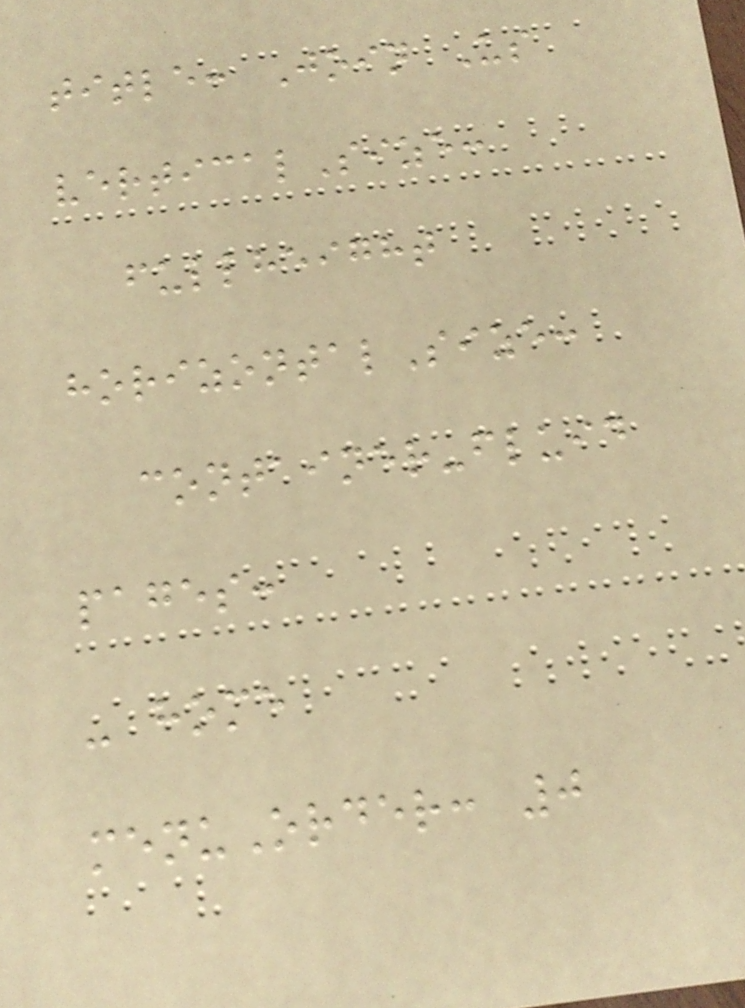title: Join Us
verticalSize:
fullheight
horizontalSize:
container-fluid
pages:
- home
menuOrder: 0
